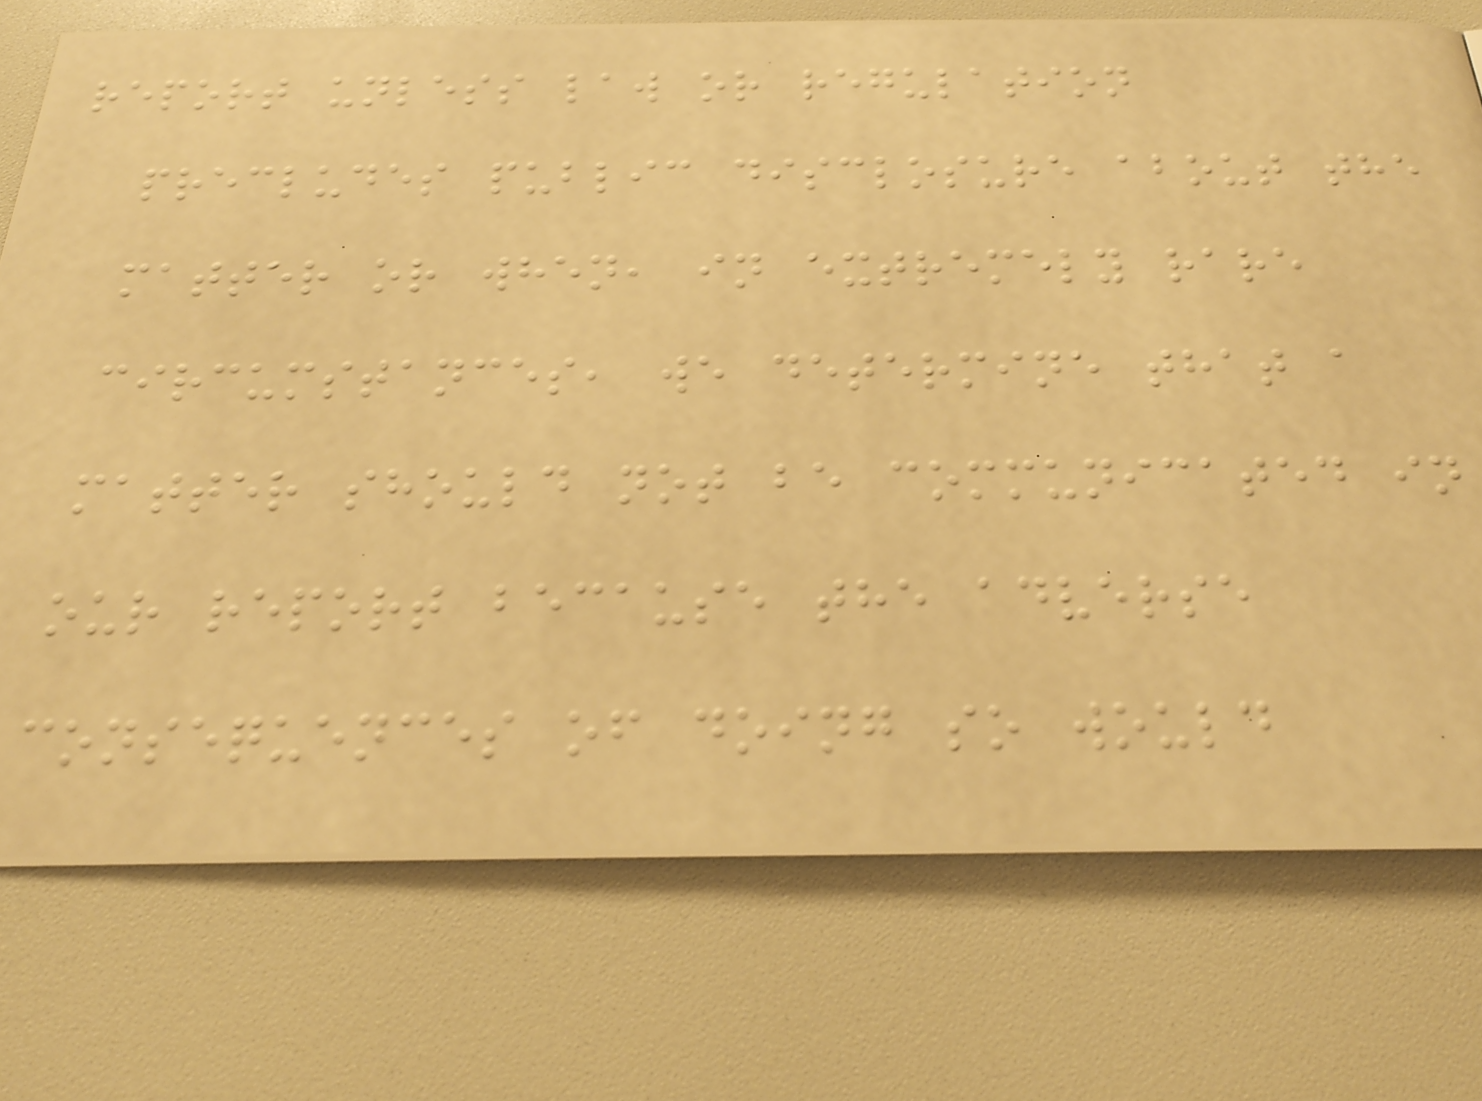report unless law or regulation
precludes public disclosure about the
matter or when, in extremely rare
circumstances, we determine that a
matter should not be communicated in
our report because the adverse
consequences of doing so would
